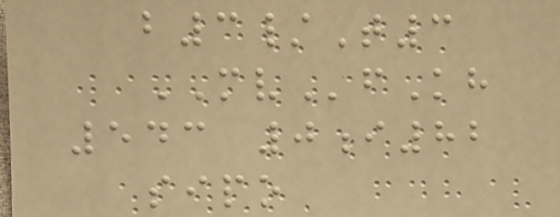b3/T3
MVfKh
543 0i82
sipo
